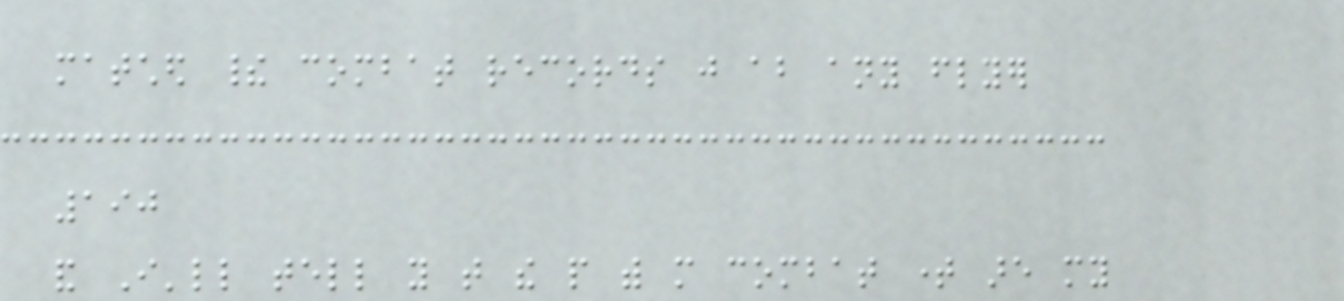matched their combat records just about any flyer
190
and I'll tell you that the people with more combat time are my
